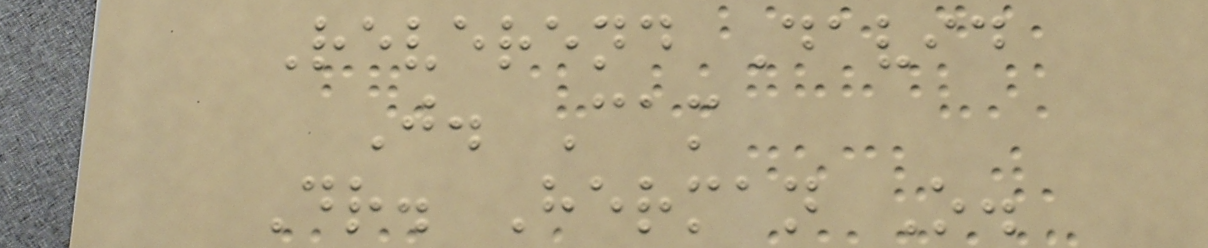Reverend David
J. Cam
Dr. Herman O.
